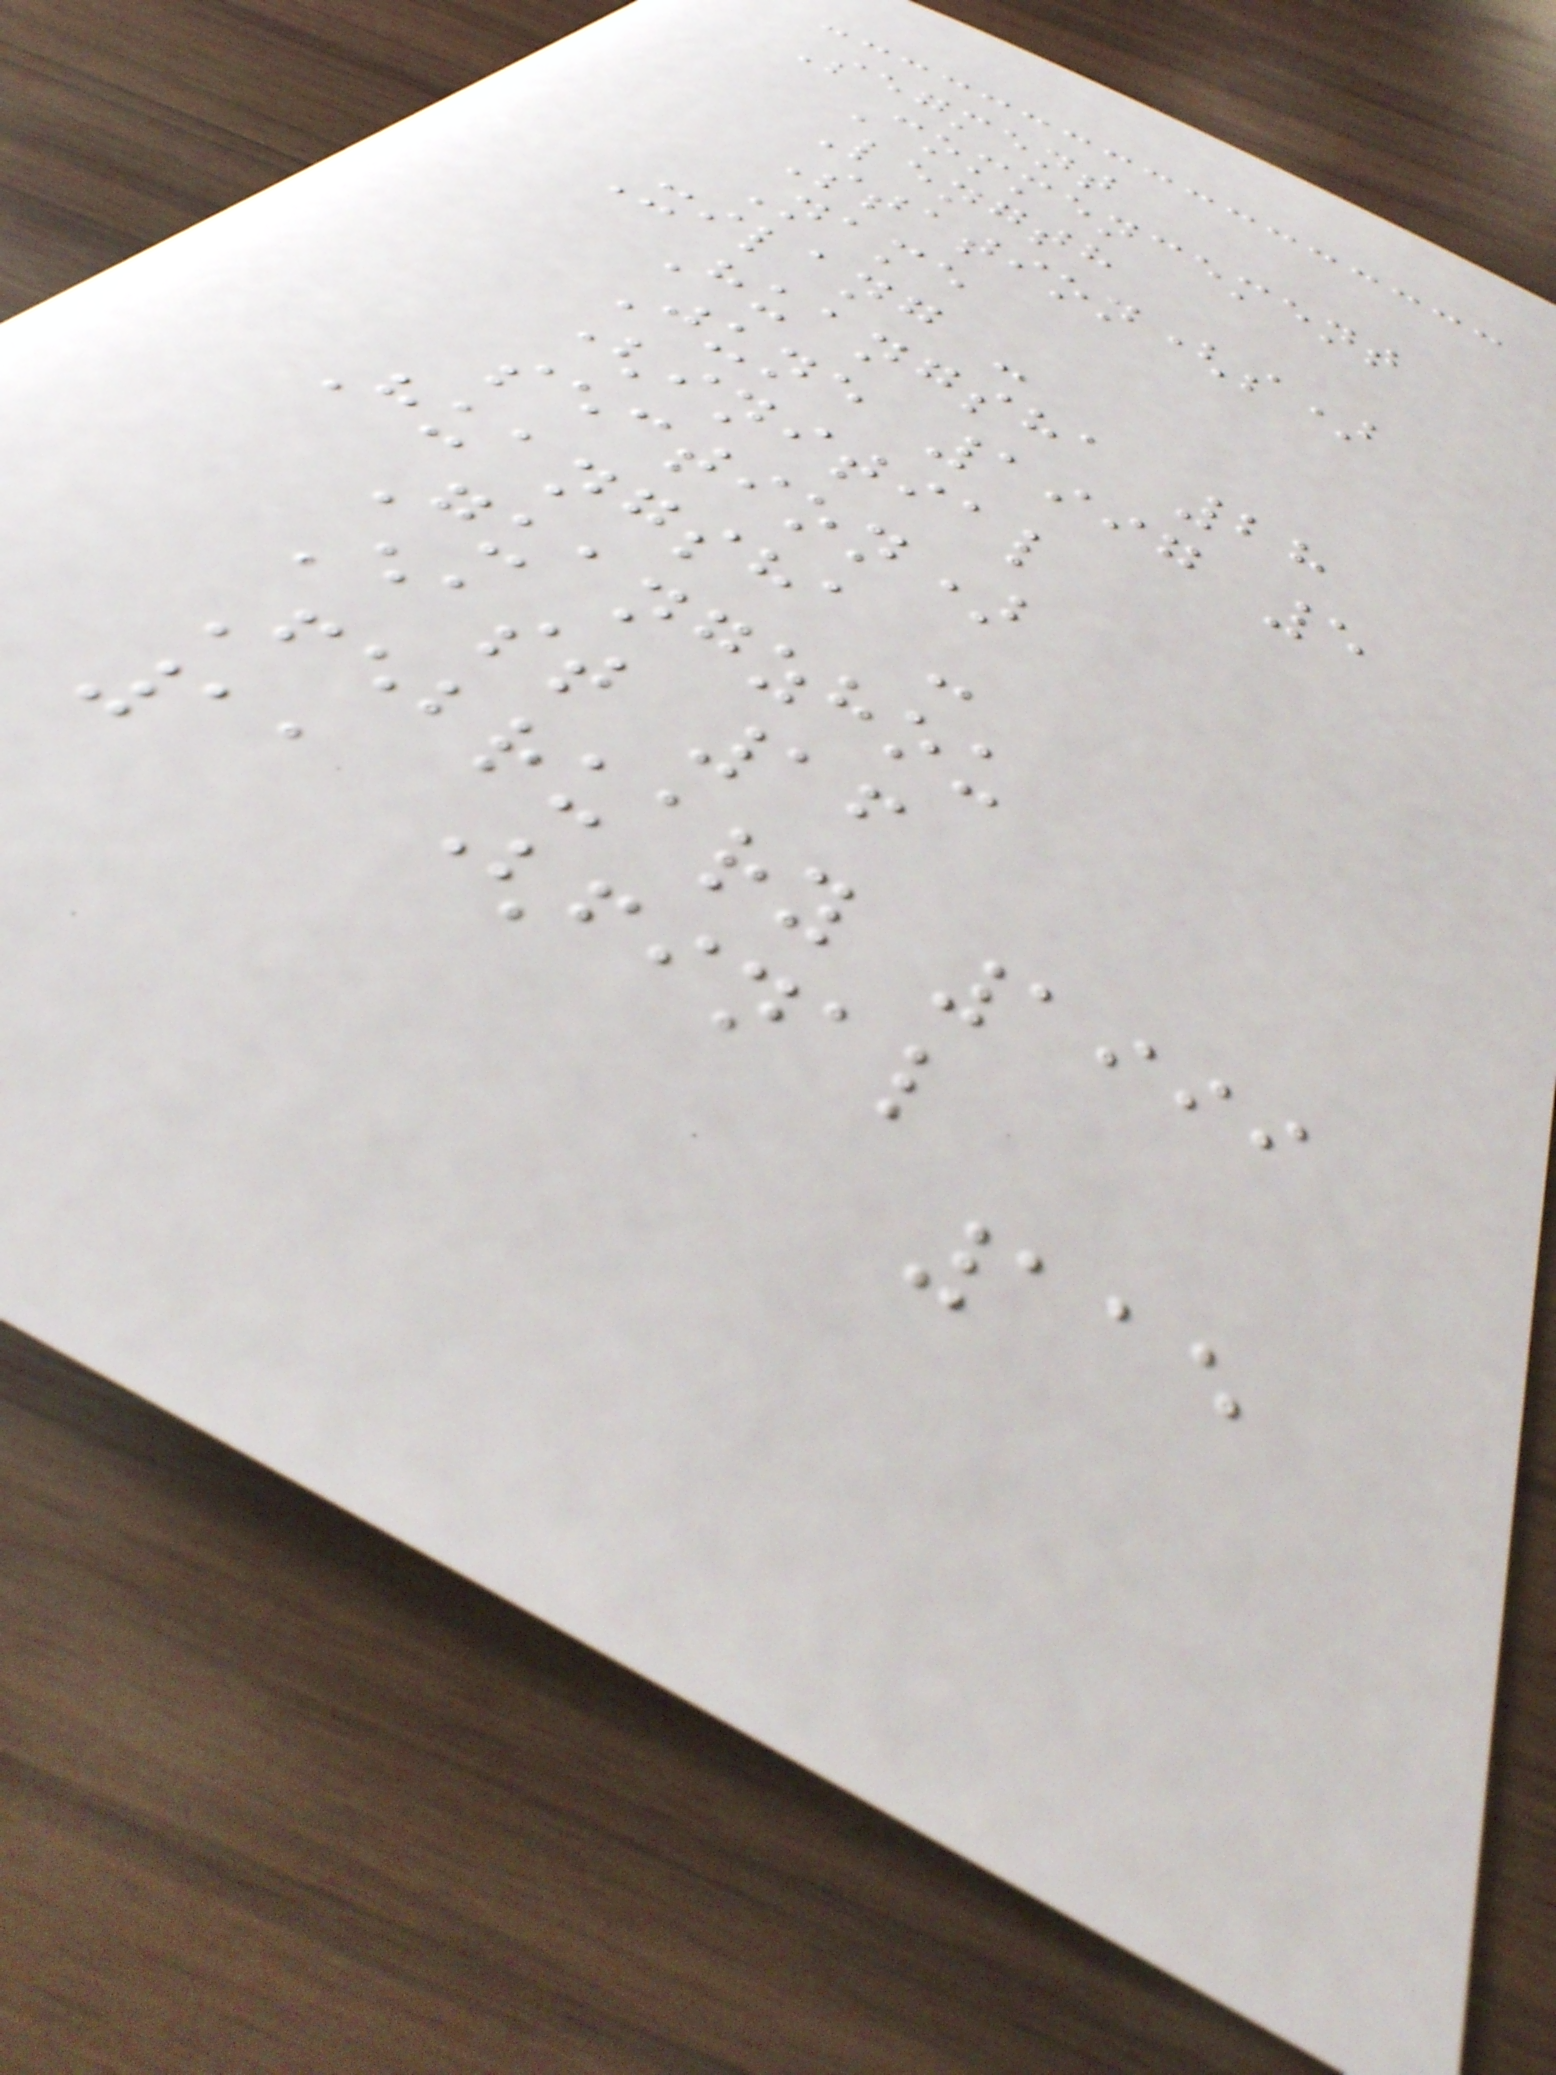Segment
Commencement
Length
Station(s)
Name
Xilang -
Huangsha 28
June 1997 5
(initial
section)
Huangsha -
Guangzhou
East 16
February 1999
11 (final
115
